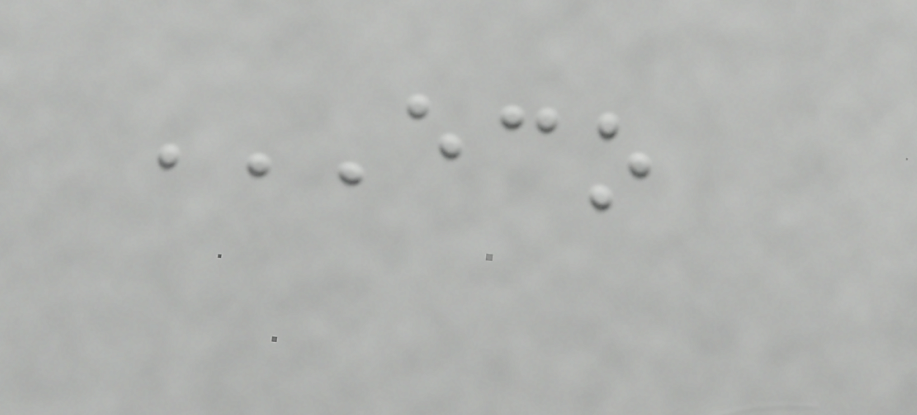ECO
